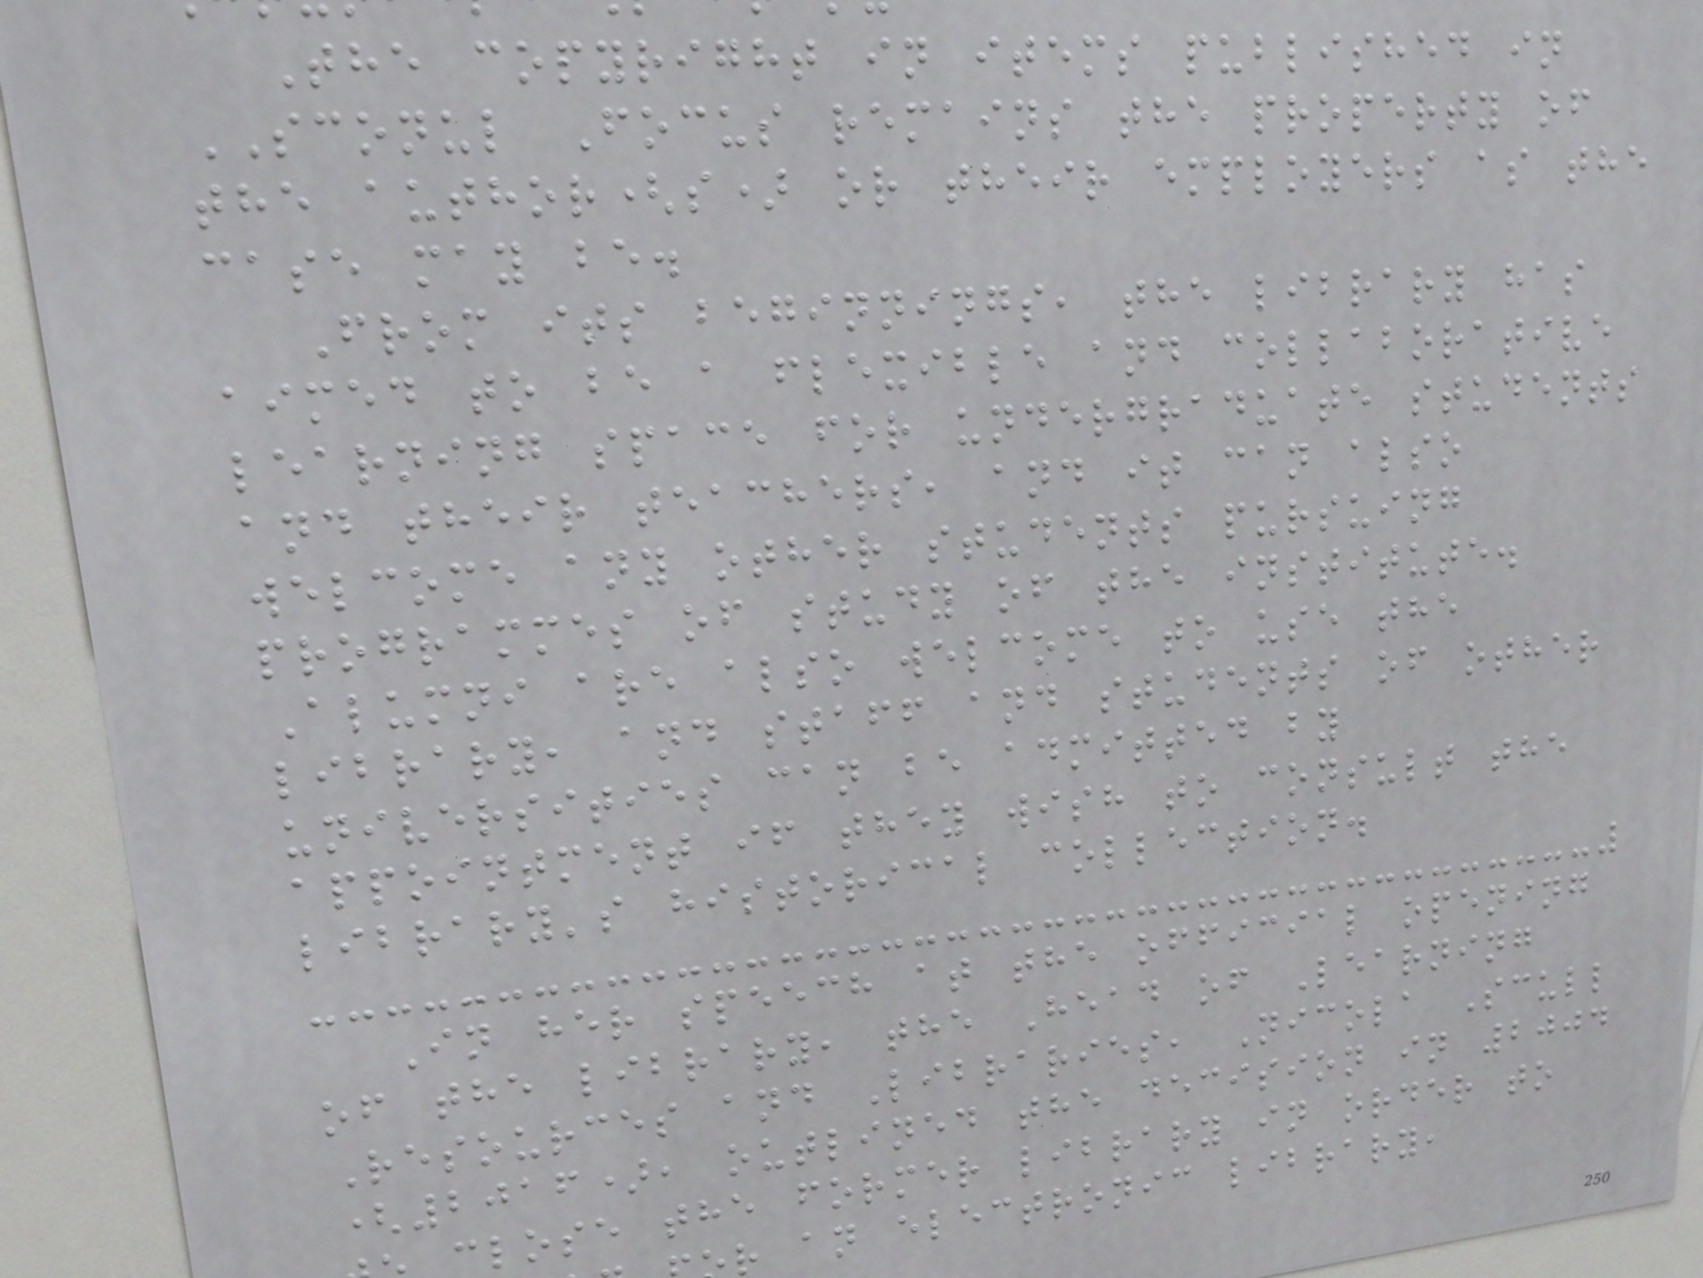The copyright in items published in
SCONUL Focus remains the property of
the author(s) or their employers as the
case may be.
From its beginnings, the library has
aimed to be a flexible and collaborative
learning space for undergraduate students
and their teachers, and it can also
welcome any other students pursuing
programmes of study of the institute.
Alumni are also welcome to use the
library, and staff and students of other
universities can be admitted by
appointment if they wish to consult the
library's historical collection.
In her speech at the official opening
of the library, the Head of Learning
Resources and Libraries, Nicola Scull
(2016), outlined the decision in 2004
close the former library in order to
r an electronic library,
